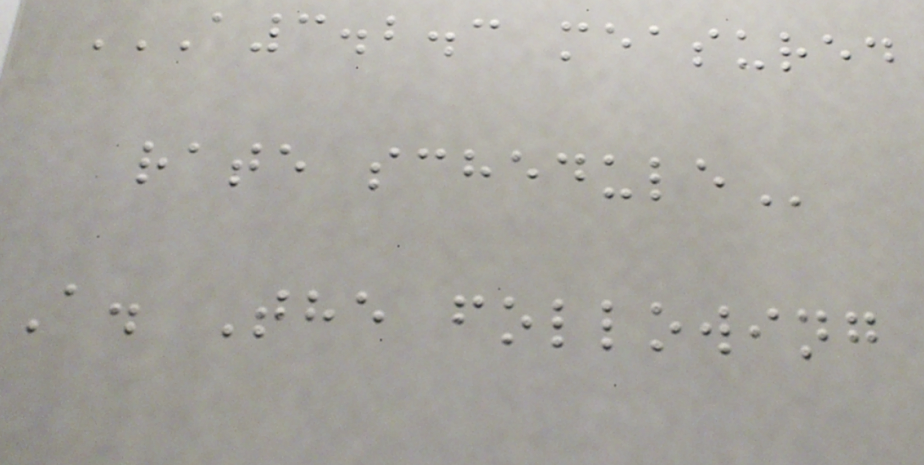A3.2.3 MEASURED
RATE SCHEDULE
A. The following
